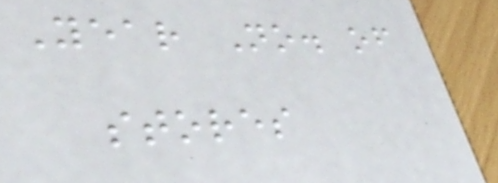Year No. of
stores
